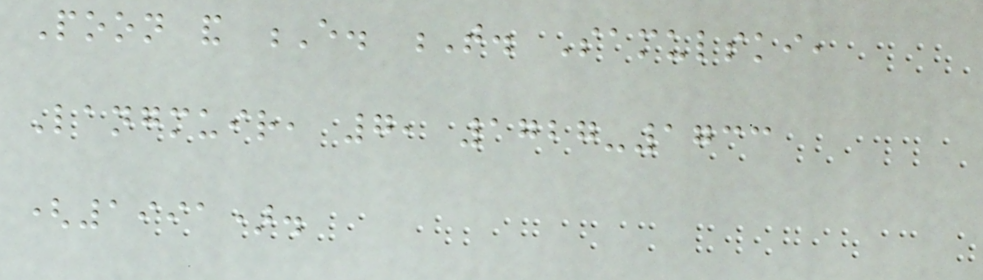Poon and E. T. Samulski,
Langmuir, 7, 1727-1733
(1991).
